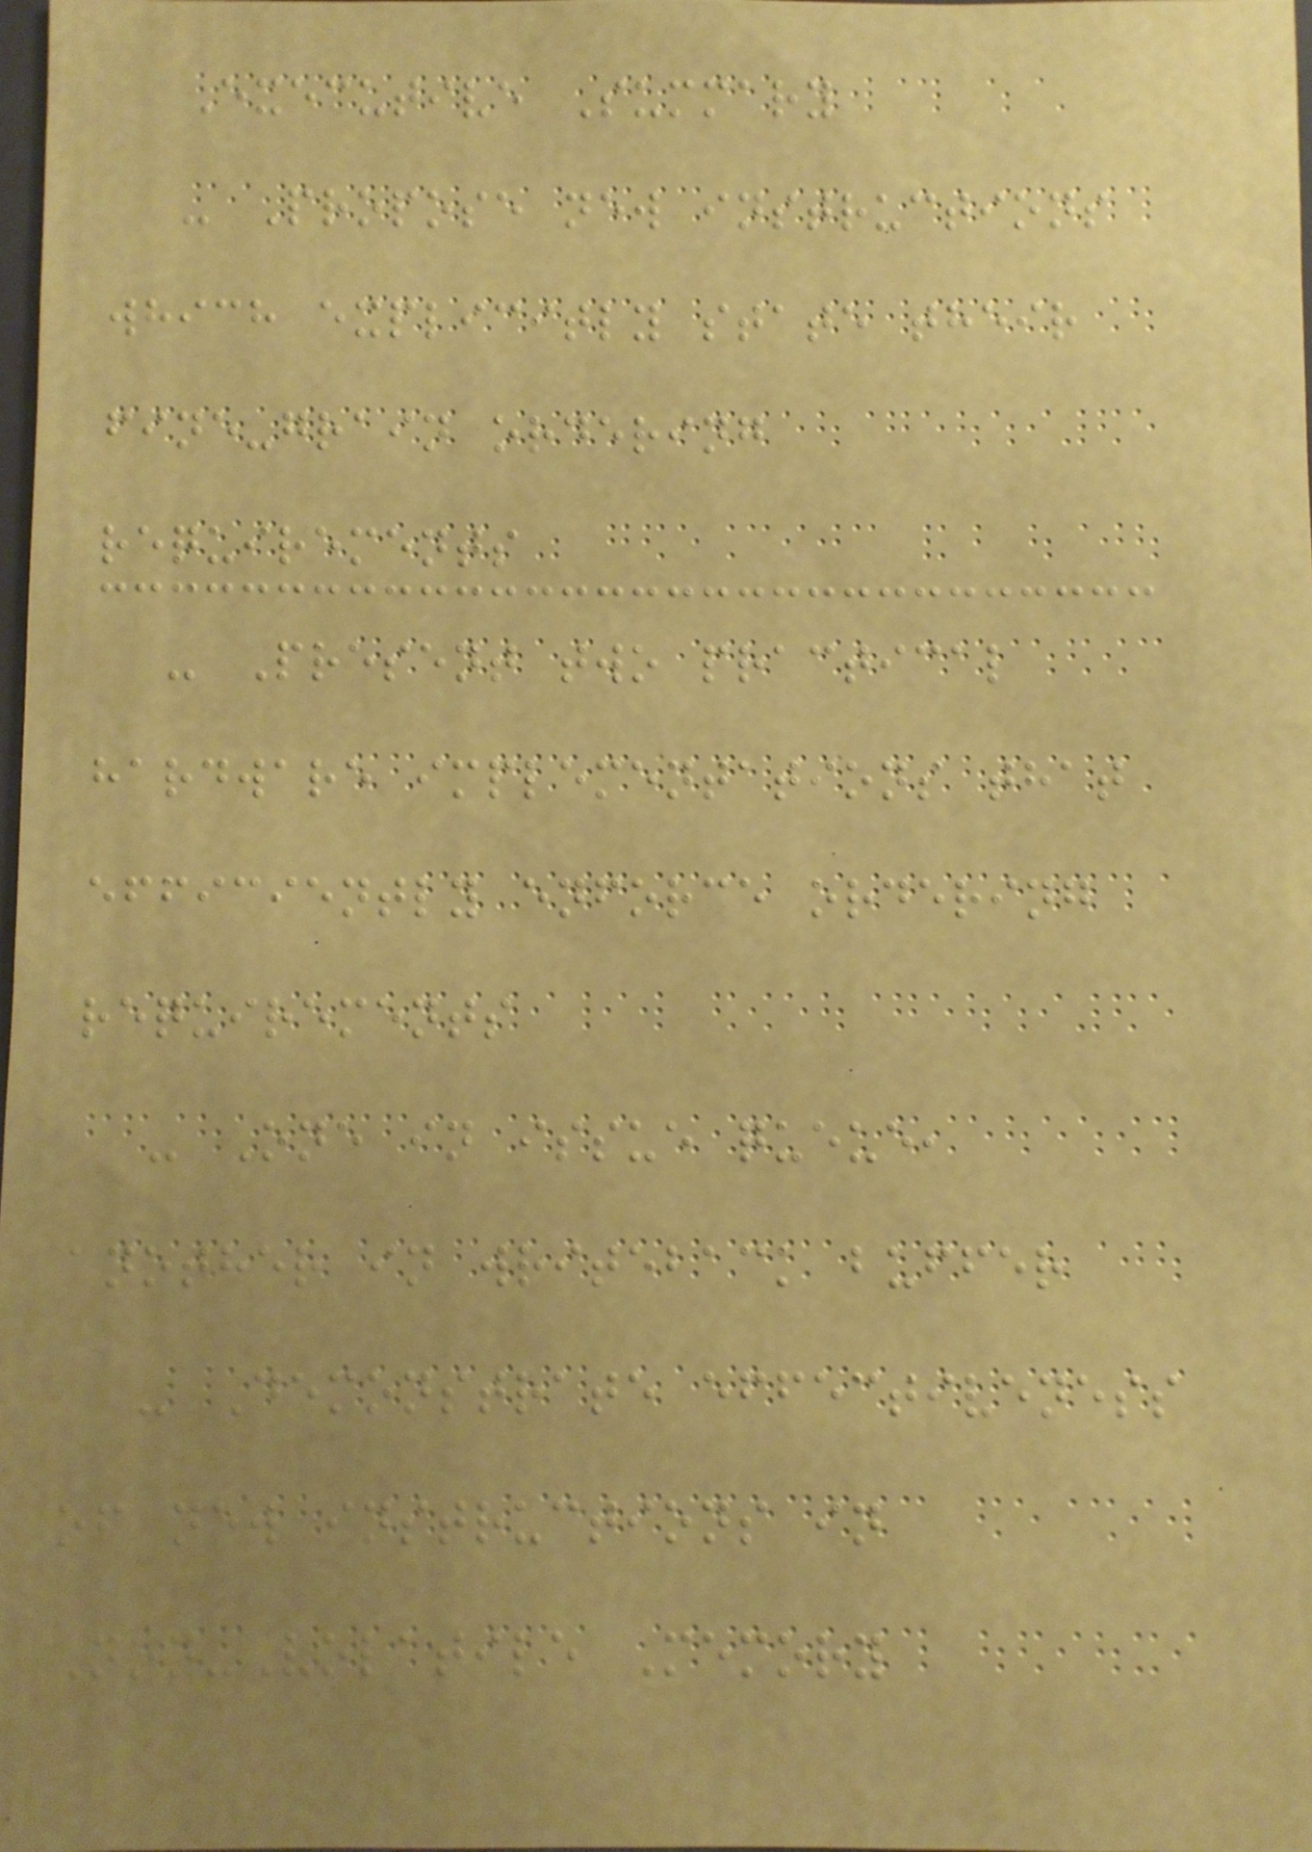Executive Summary
- Propose new instructions
which explicitly state their
fine-grain ordering
requirements
- Present two practical
hardware implementations that
efficiently enforce ordering
requirements
- One in issue queue,
another in writeback buffer
- Demonstrate effectiveness
of new instructions in
Non-Volatile Memory
